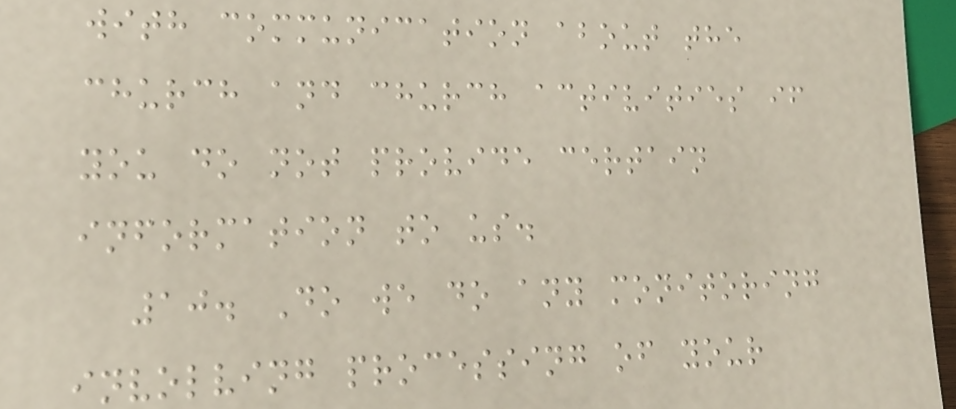with communication about the
church and church activities if
you do not provide certain
information to us.
10. Do we do any monitoring
involving processing of your
